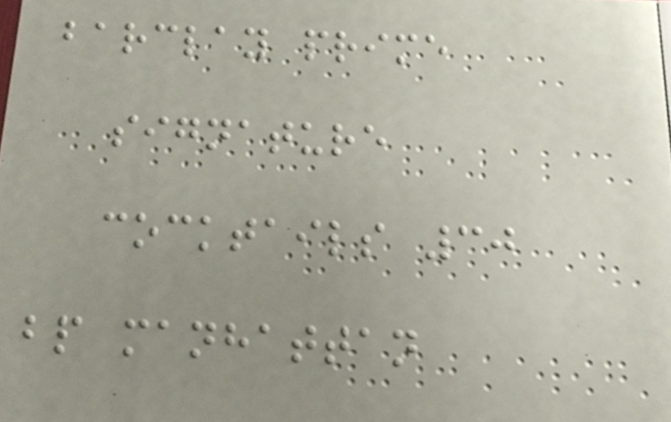barclay prime
signature
cocktails 30
bp manhattan
